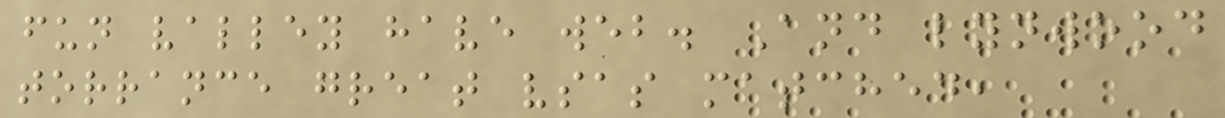fun valley have web. And lynwood
torrance great vsas matched,
